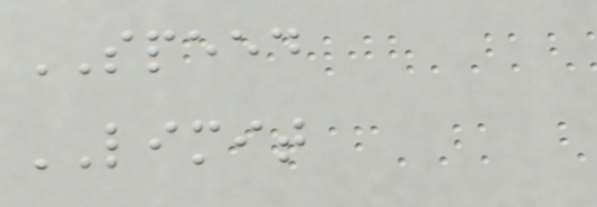SPEED
LIMIT
